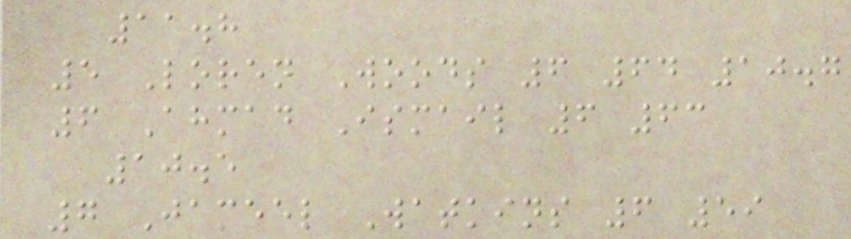11.8
5 Loren Woods 6 64 10.7
6 Ahmad Ismail 6 63
10.5
7 Jameel Watkins 6 59
